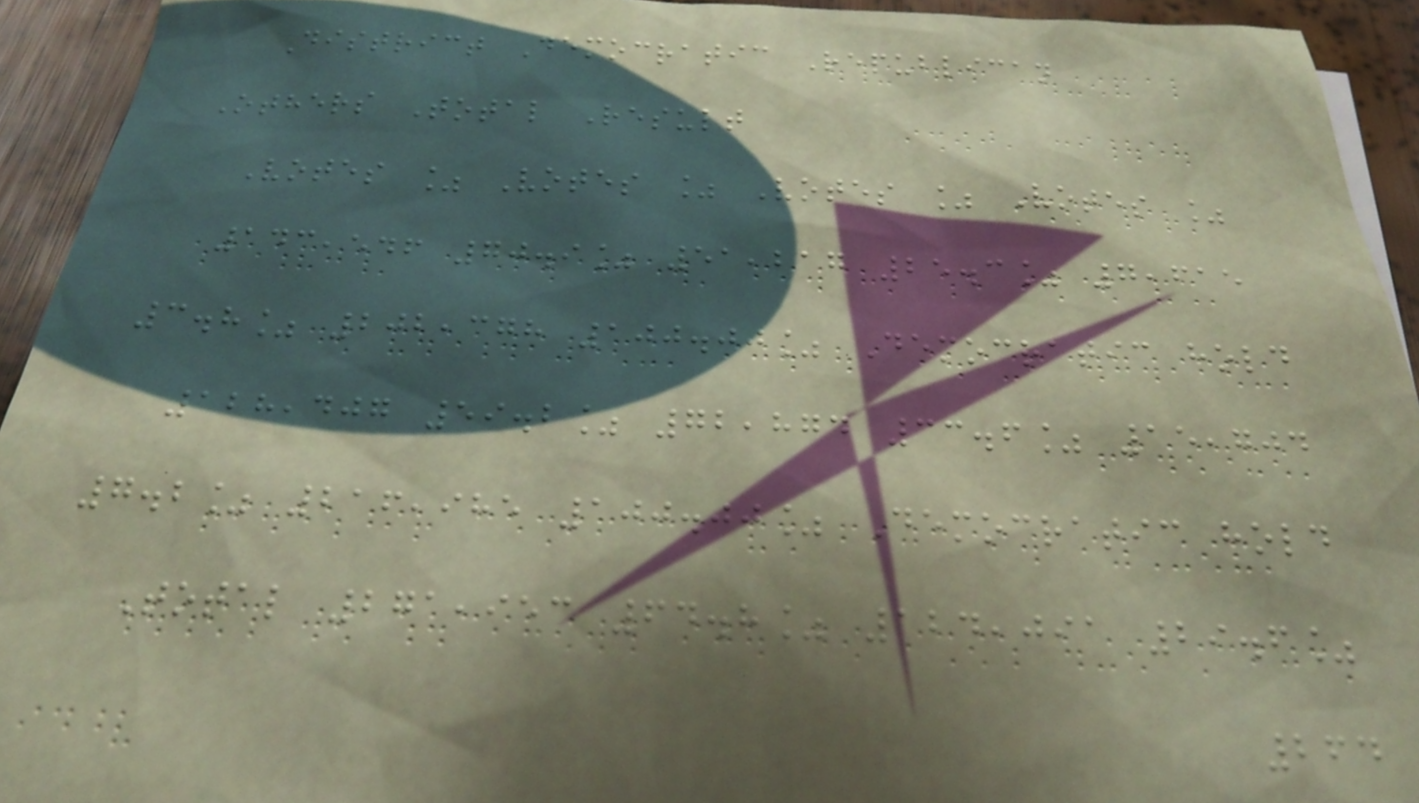District Democratic Republican
Others Total Result
Votes % Votes % Votes % Votes %
143,546 70.9% 51,217 25.3% 7,615
3.8% 202,378 100.00% Democratic hold
128,407 59.2% 72,874 33.6% 15,704
7.2% 216,985 100.00% Democratic hold
Total 271,953 64.8% 124,091 29.6%
264
